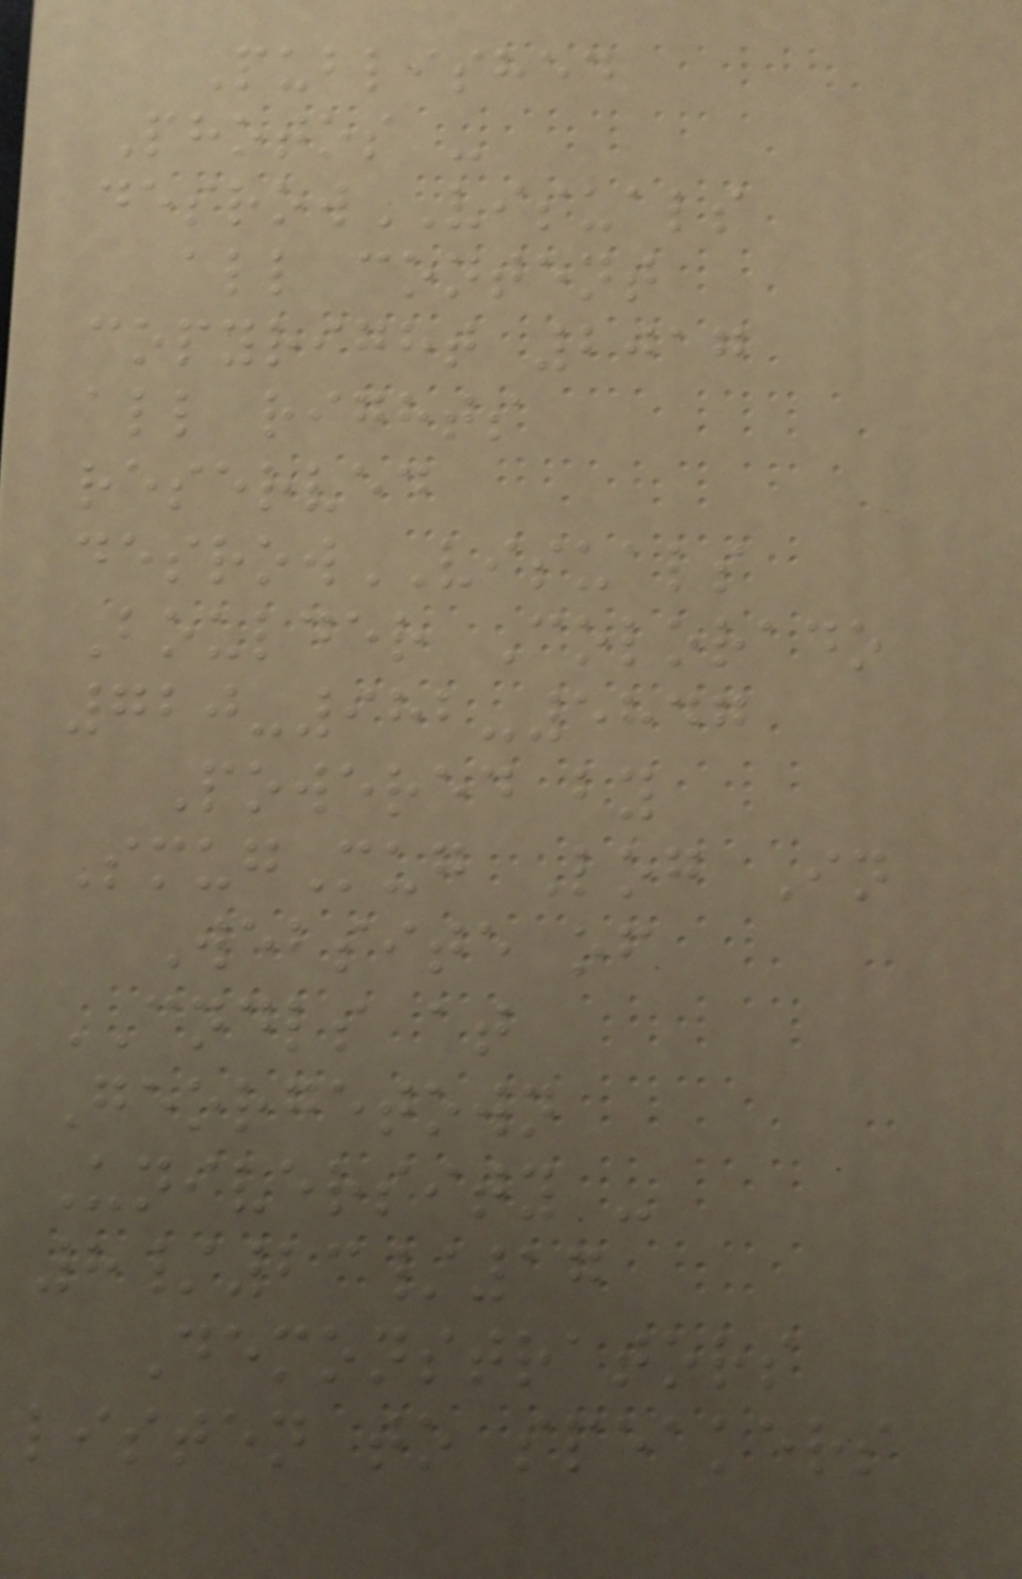Published
Photos -
desrowVISUALS
all content
copyright 2017
all rights
reserved
desrowVISUALS
Boulder Colorado
720-982-5847
Powered by
SmugMug Log In
Website of
CNDLS at
Georgetown
University -
8/23/17
Demonstrators
listen to speakers
